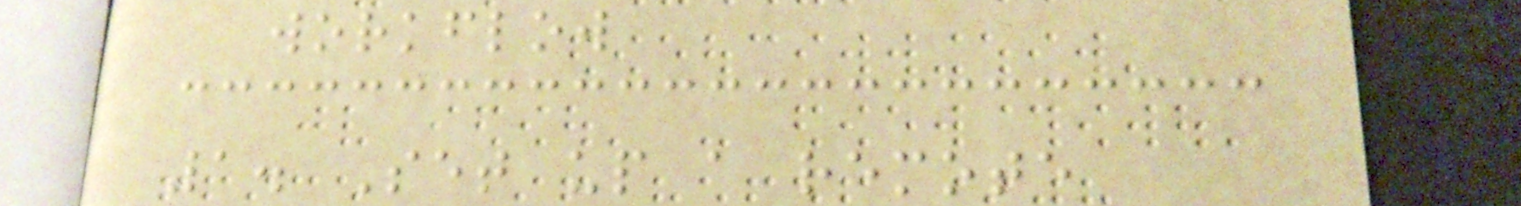workflow
1. Set up a remote
